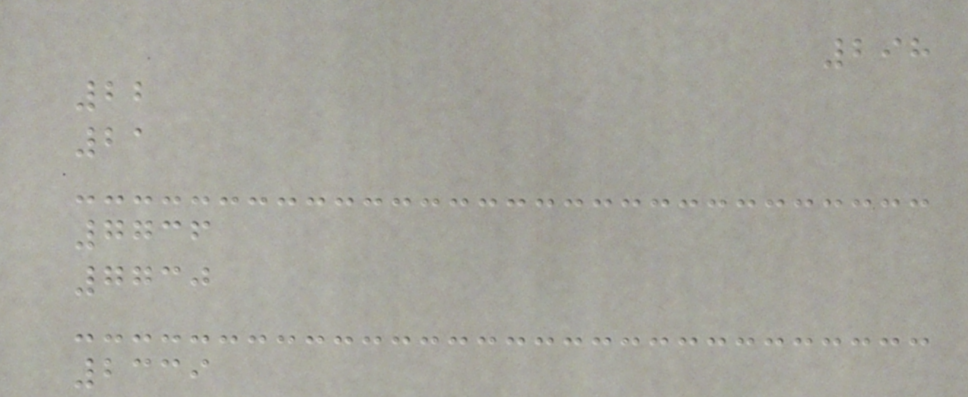298
22
21
7736
7730
2339
